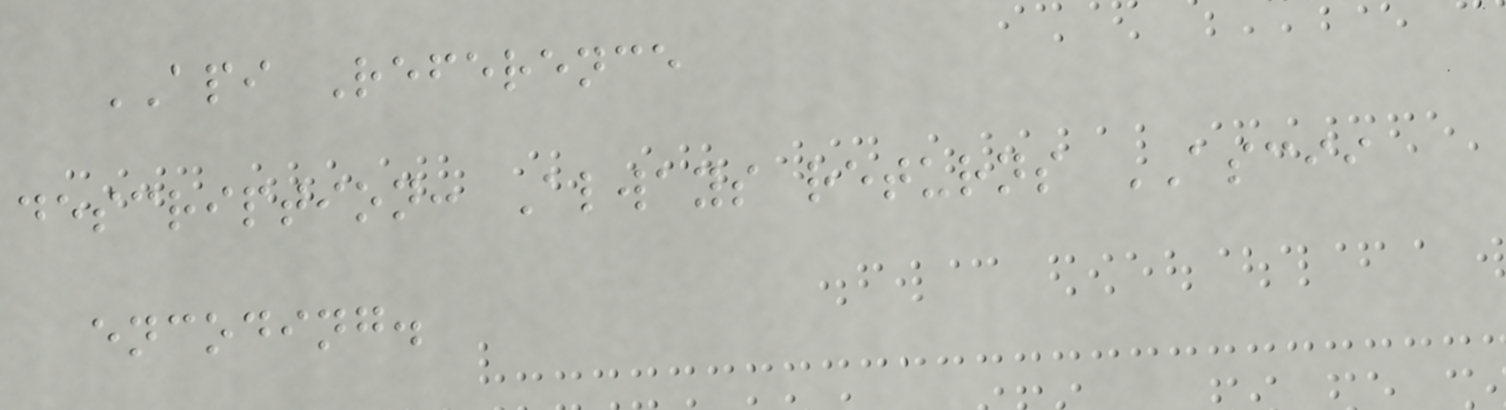API Reference
description: Always returns ASCII
encoding.
